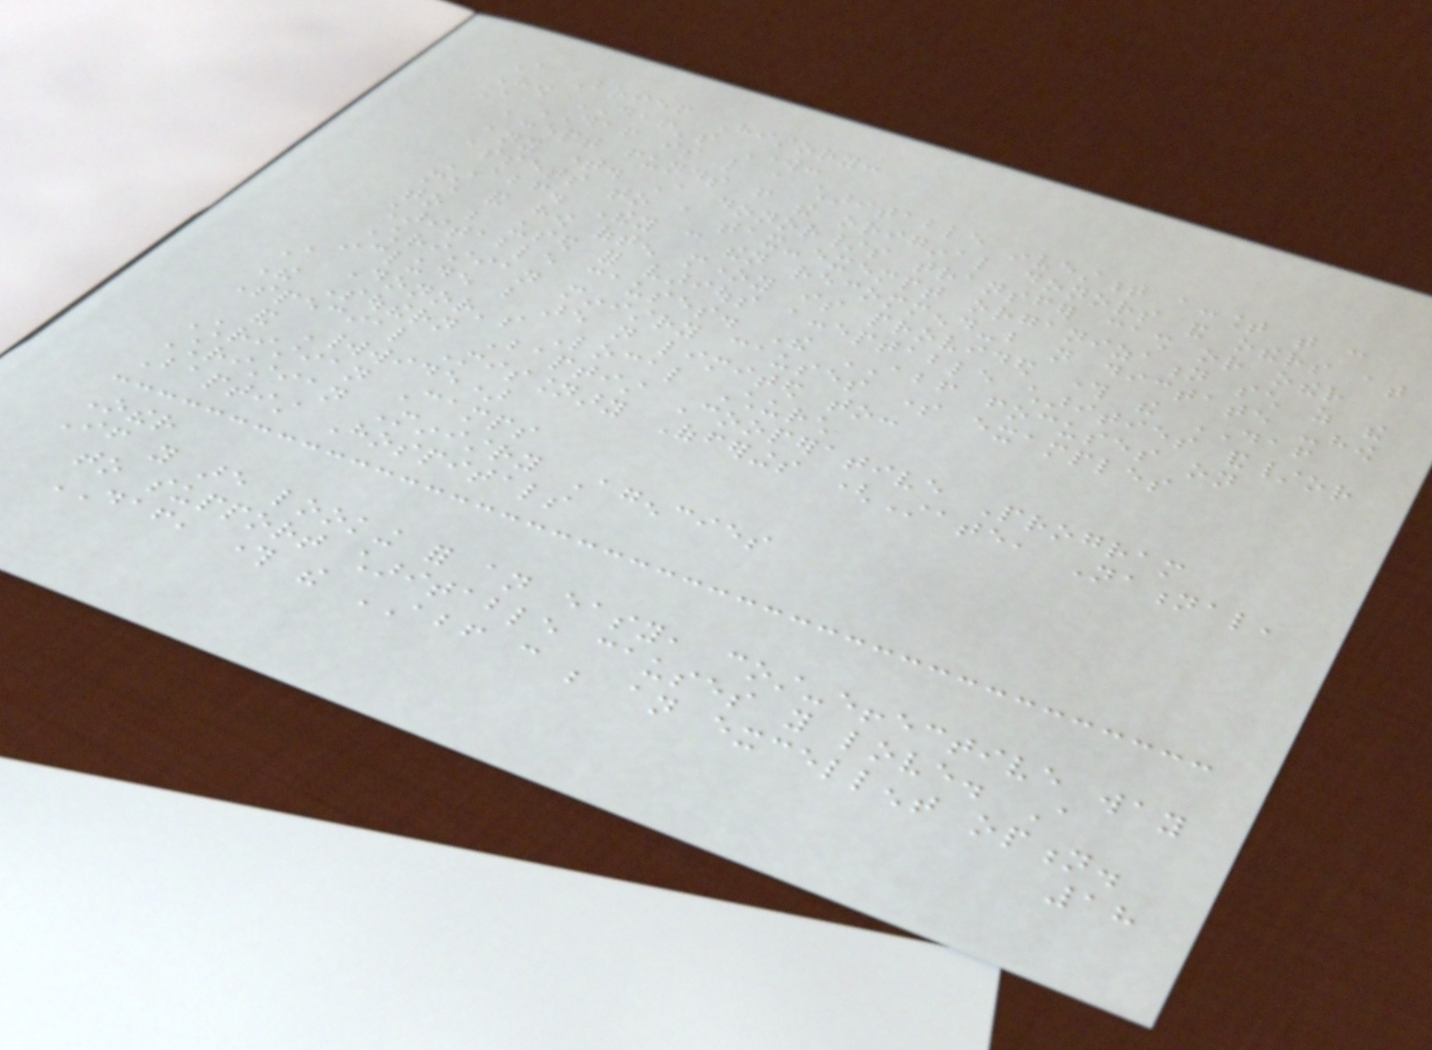A Brief History:
How DAF's Work:
A DAF is like a charitable investment account that can
accept funds from the original donors and others at
any time. A donor/s transfer cash or other
assets to a tax-exempt organization such as the
ABF. They can then recommend-but not dictate -how
much and how often money is provided through the DAF
to be used for various acceptable charities and/or
charitable causes. The ABF focuses on
Christian ministry causes some examples
include but are not limited to:
A Donor's Local Church
The Southern Baptist Cooperative Program
Special Missionary Offerings (State, National,
and Worldwide)
Christian Camps
Christian Ministry Agencies
Baptist Hospitals
Other
If you are looking for an easy, cost-effective way
to support charitable causes you love. A
DAF, through the ABF can be an excellent option.
18
